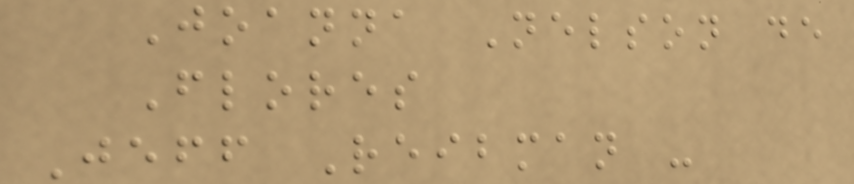Joanna Nelson de
Flores
Jeff Reibman -
